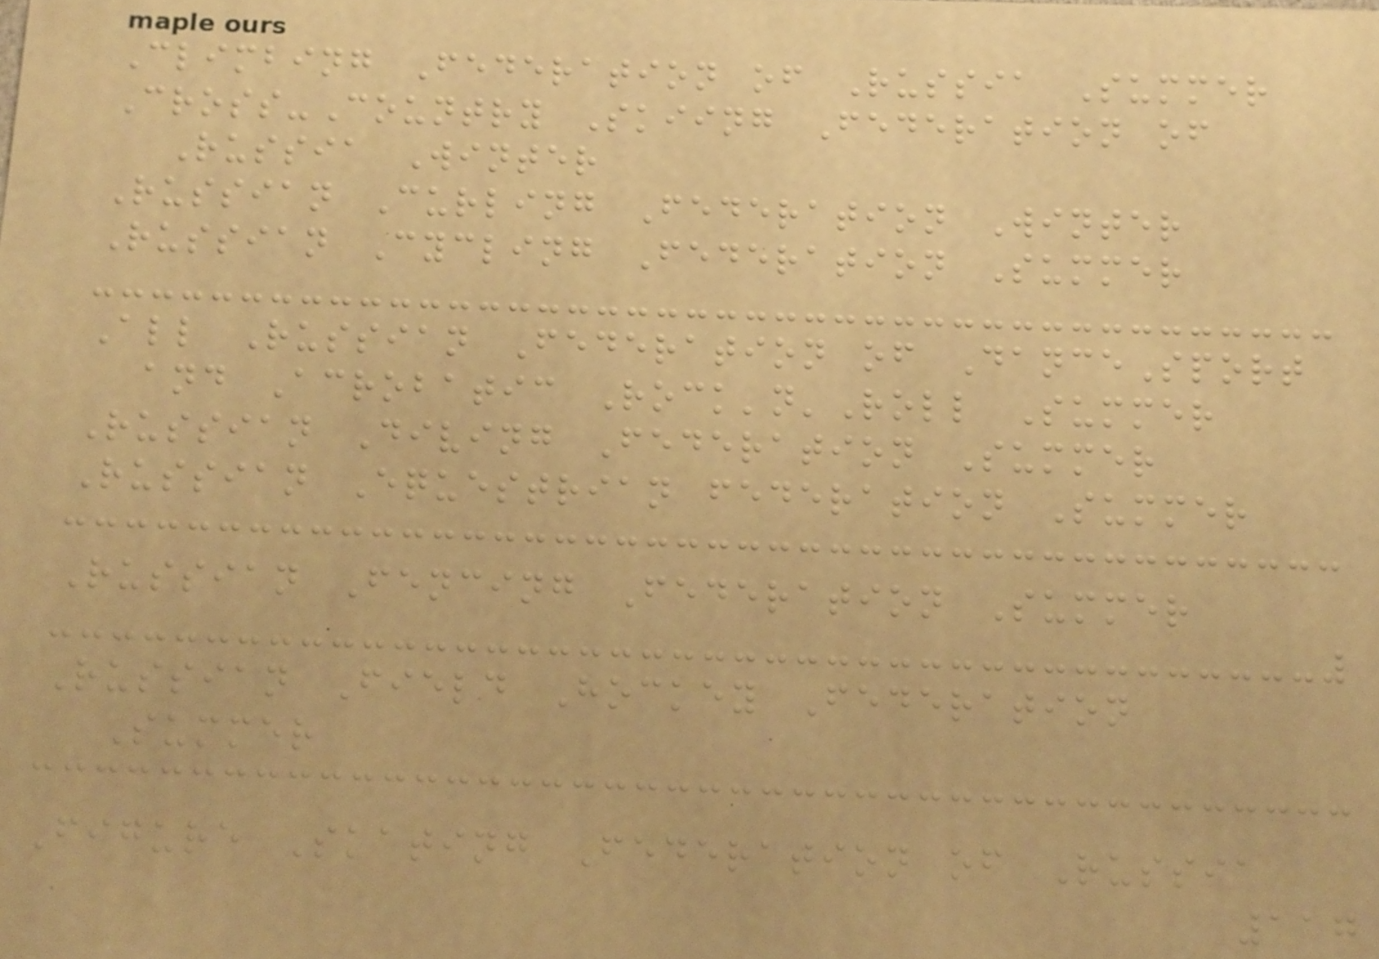Climbing Federation of Russia Summer
Cross-Country Skiing Federation of
Russia Winter
Russian Curling Federation Winter
Russian Cycling Federation Summer
All Russian Federation of DanceSport
and Acrobatic Rock'n'Roll Summer
Russian Diving Federation Summer
Russian Equestrian federation Summer
Russian Fencing Federation Summer
Russian Field Hockey Federation
Summer
Figure Skating Federation of Russia
117
